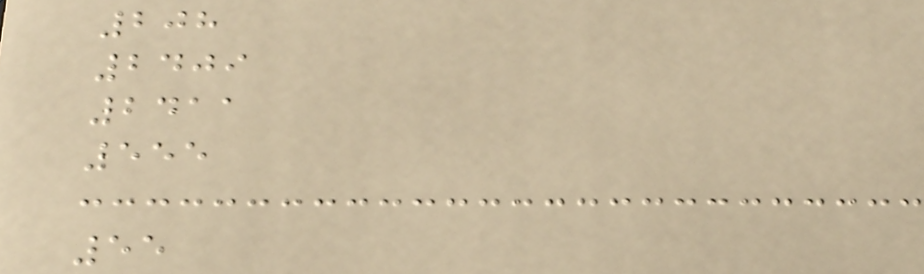208
2409
2411
555
55
